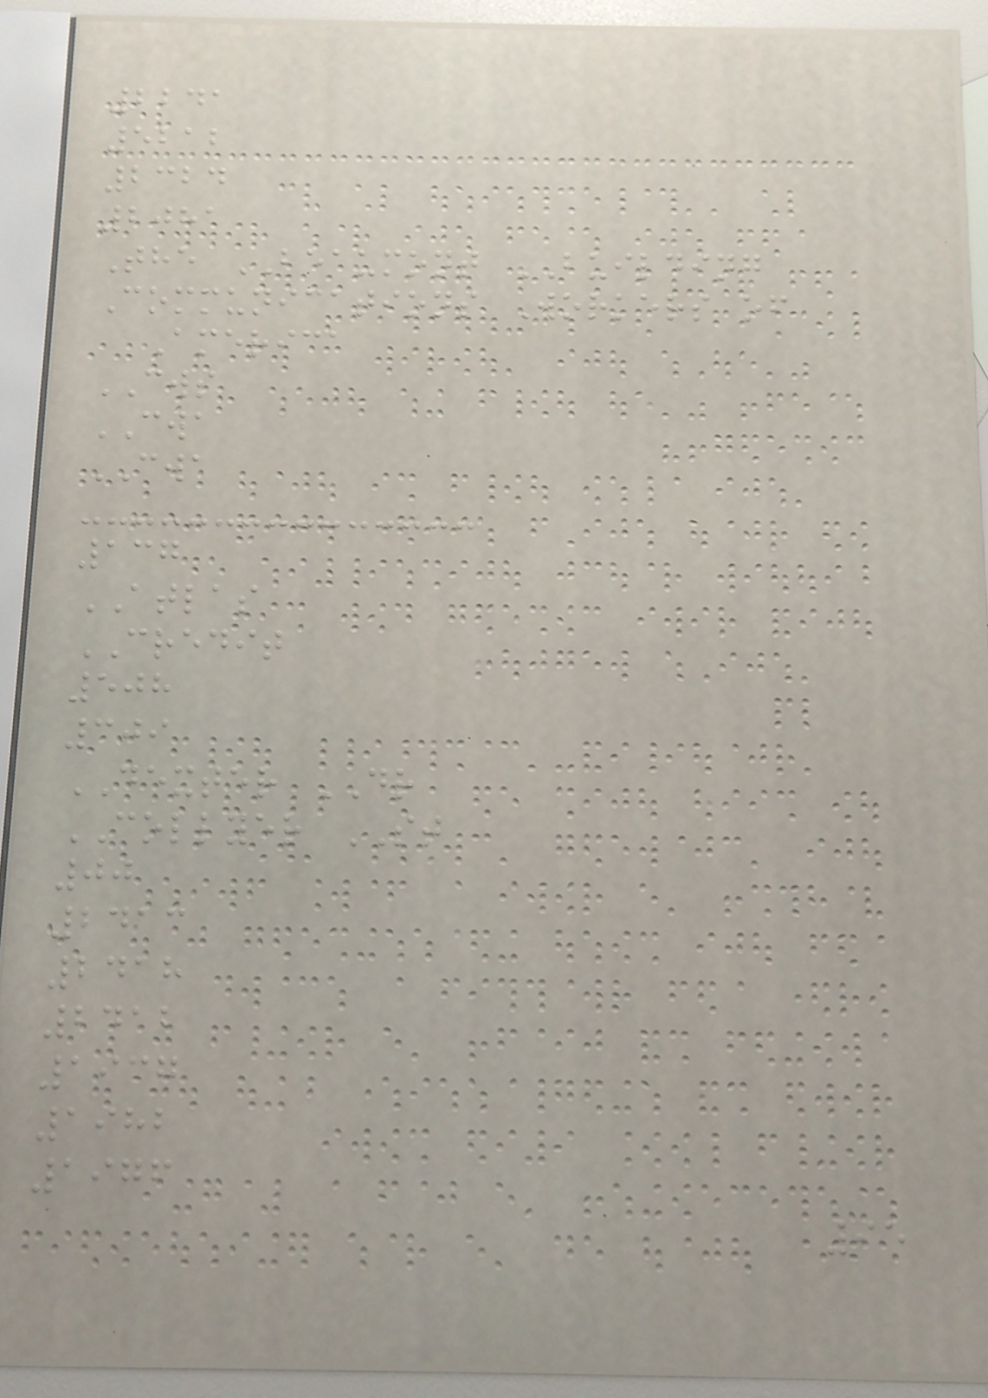2241
5212
2324
2081
The BEAUMONT BUILDING
Communications Workers of
America
CWS
CWA
CWA
137
ATLAS
CREDIT
508
309
DEXTER DR
COLLYER ST
00
2413
2418
2412
1937
1982
1976
95
